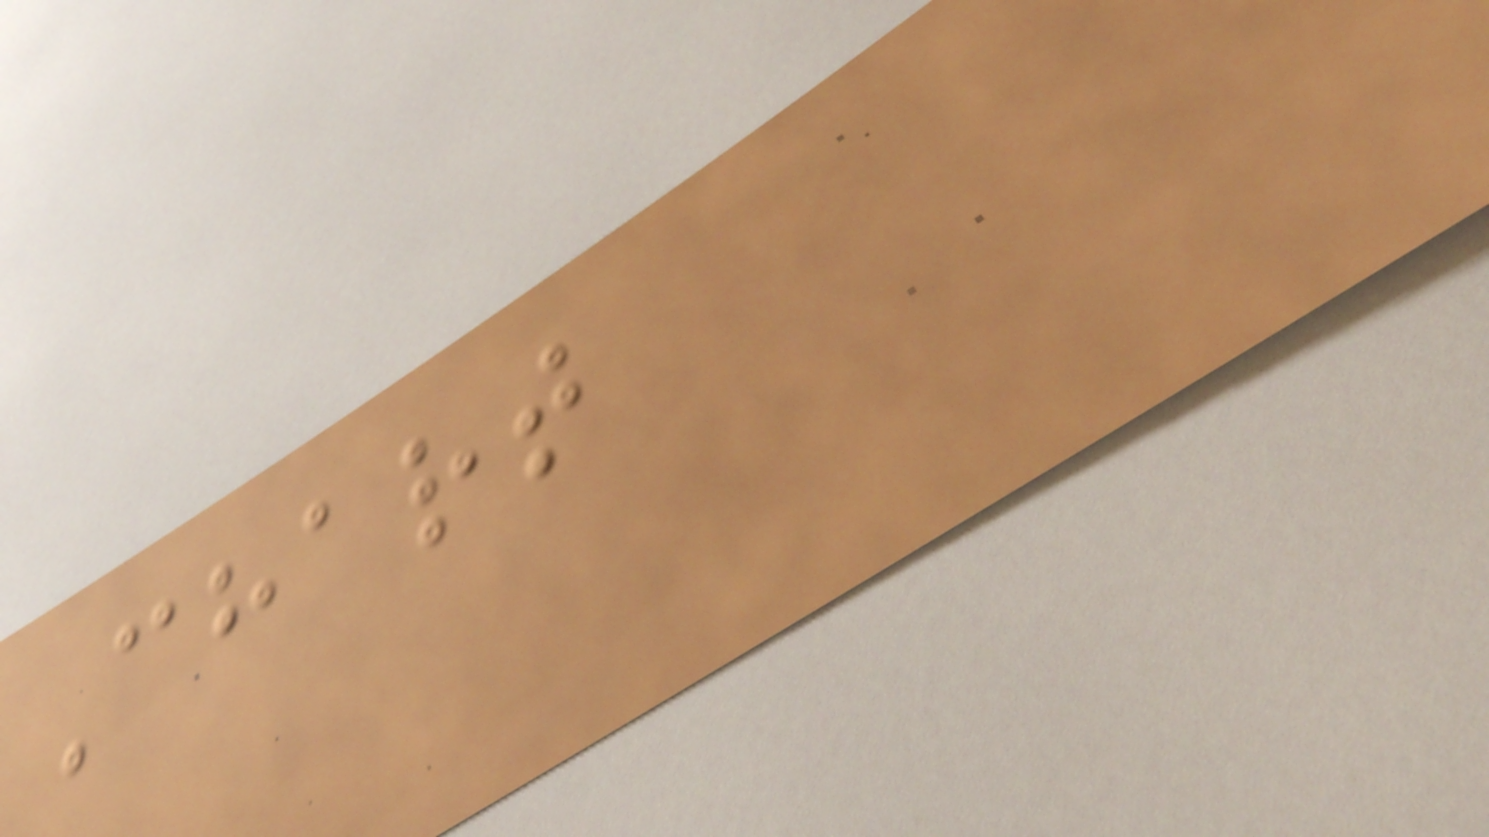Chart
